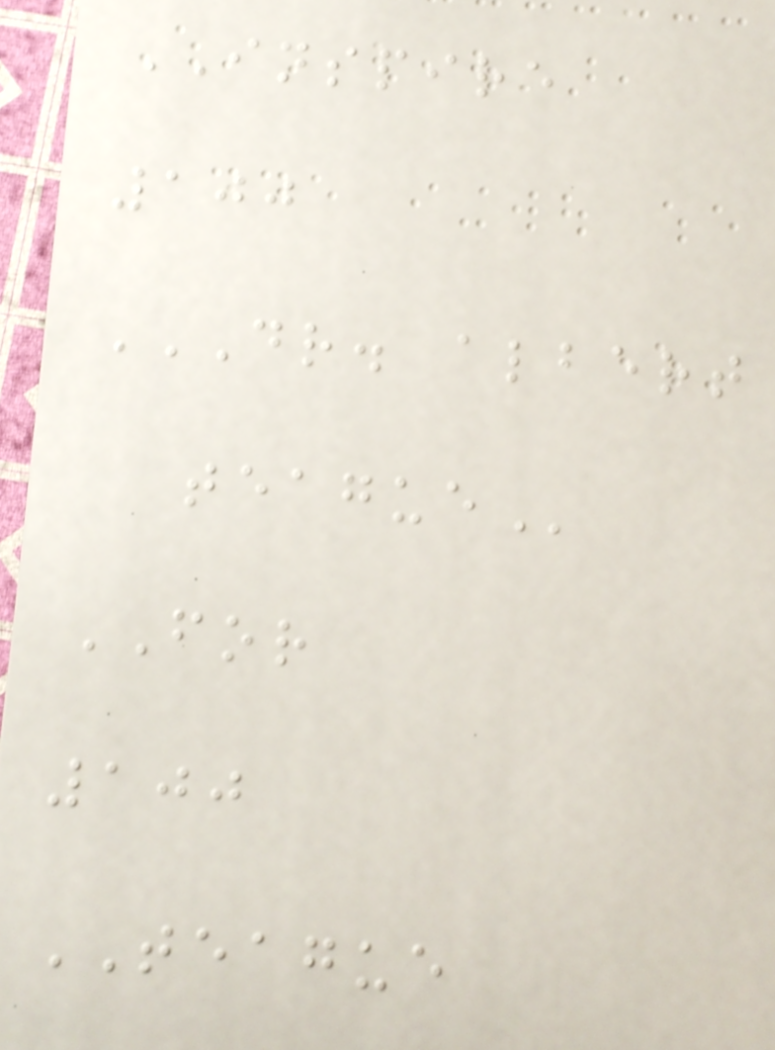INSPIRE
100
DR. ALBERT
TEAGUE
FOR
100
TEAGUE
